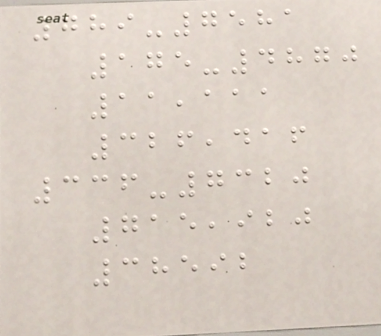789-7581
175-4870
11,111
326,416
336-7320
715,920
38592
